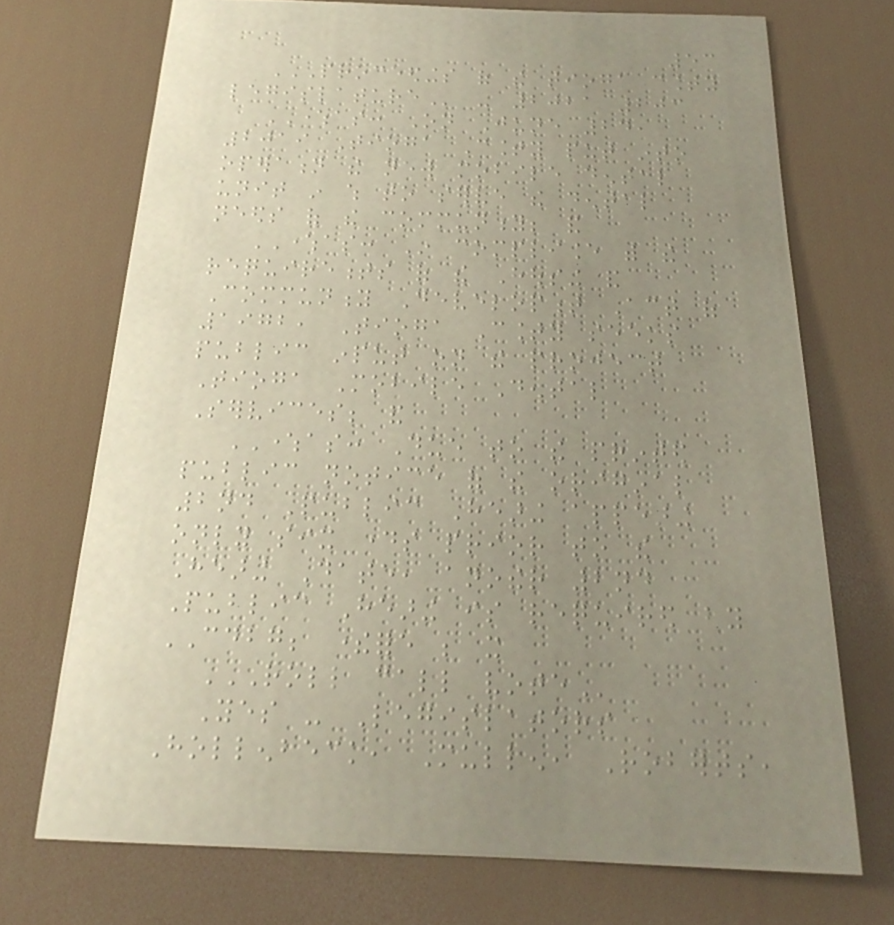53
PROCEEDINGS OF THE TIOGA COUNTY
LEGISLATURE - 2021 203
WHEREAS: On June 24,
2019 Tioga County put into
operation the new mobile dental
unit in which to serve the dental
needs of the community; and
WHEREAS: In compliance with the
requirements of the Housing and
Community Development Act of
1972, Tioga County seeks
public input on the project
Tioga Mobile Dental
Services; and
WHEREAS: Due to the printed
public notice of the original
2nd Public Hearing appearing
only six days prior to the
Hearing Date, another 2nd
Public Hearing is required by
CDBG; therefore be it
ROLL CALL VOTE
Yes - Legislators
Hollenbeck, Mullen, Roberts,
